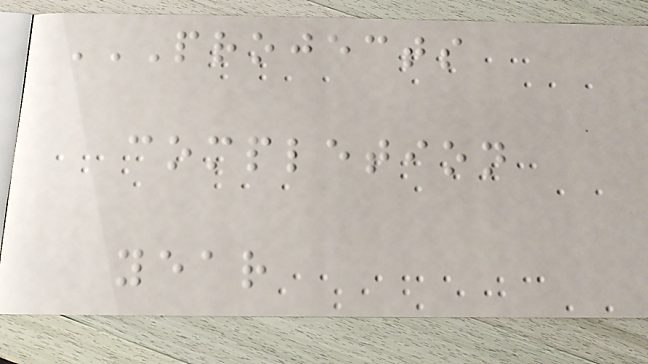PROJECTS
COMPLETION
YEAR
